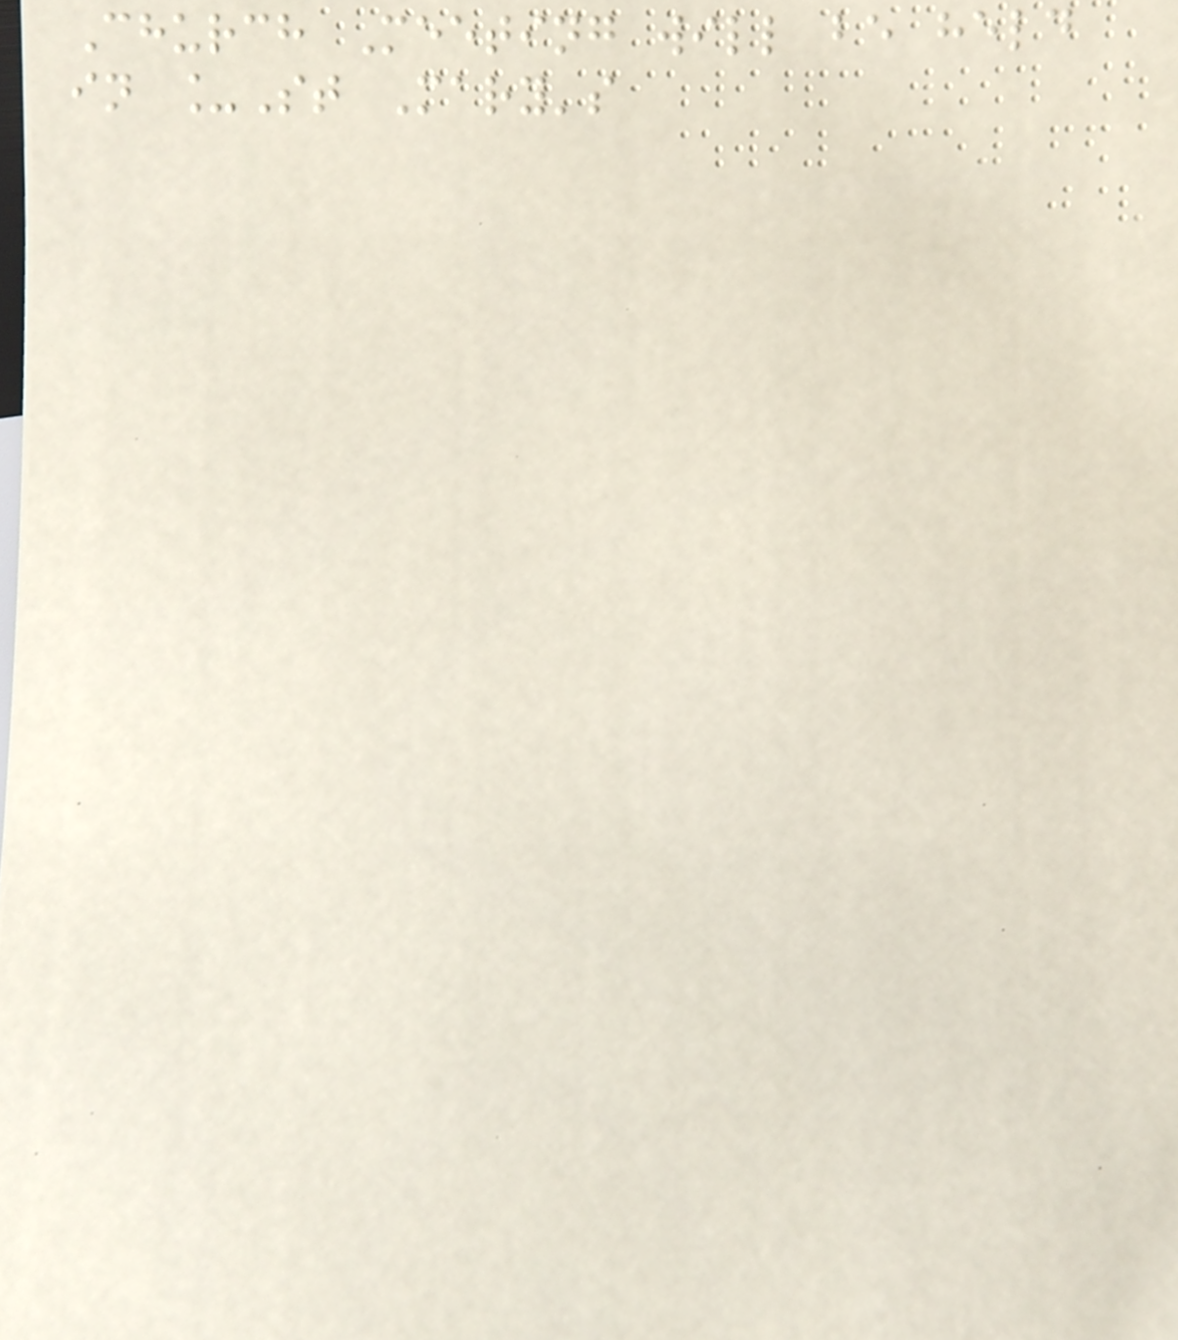Church Meeting will be held
in _St Mary's
